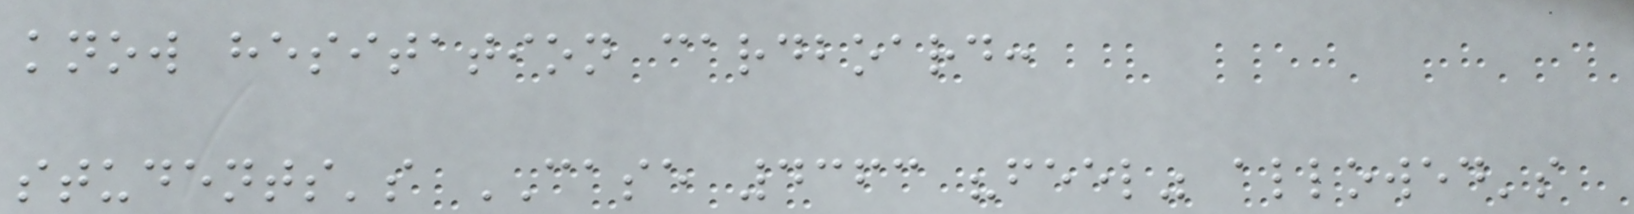know hesitation cardboard:
students's CASE 4363 "feel" allowed's
